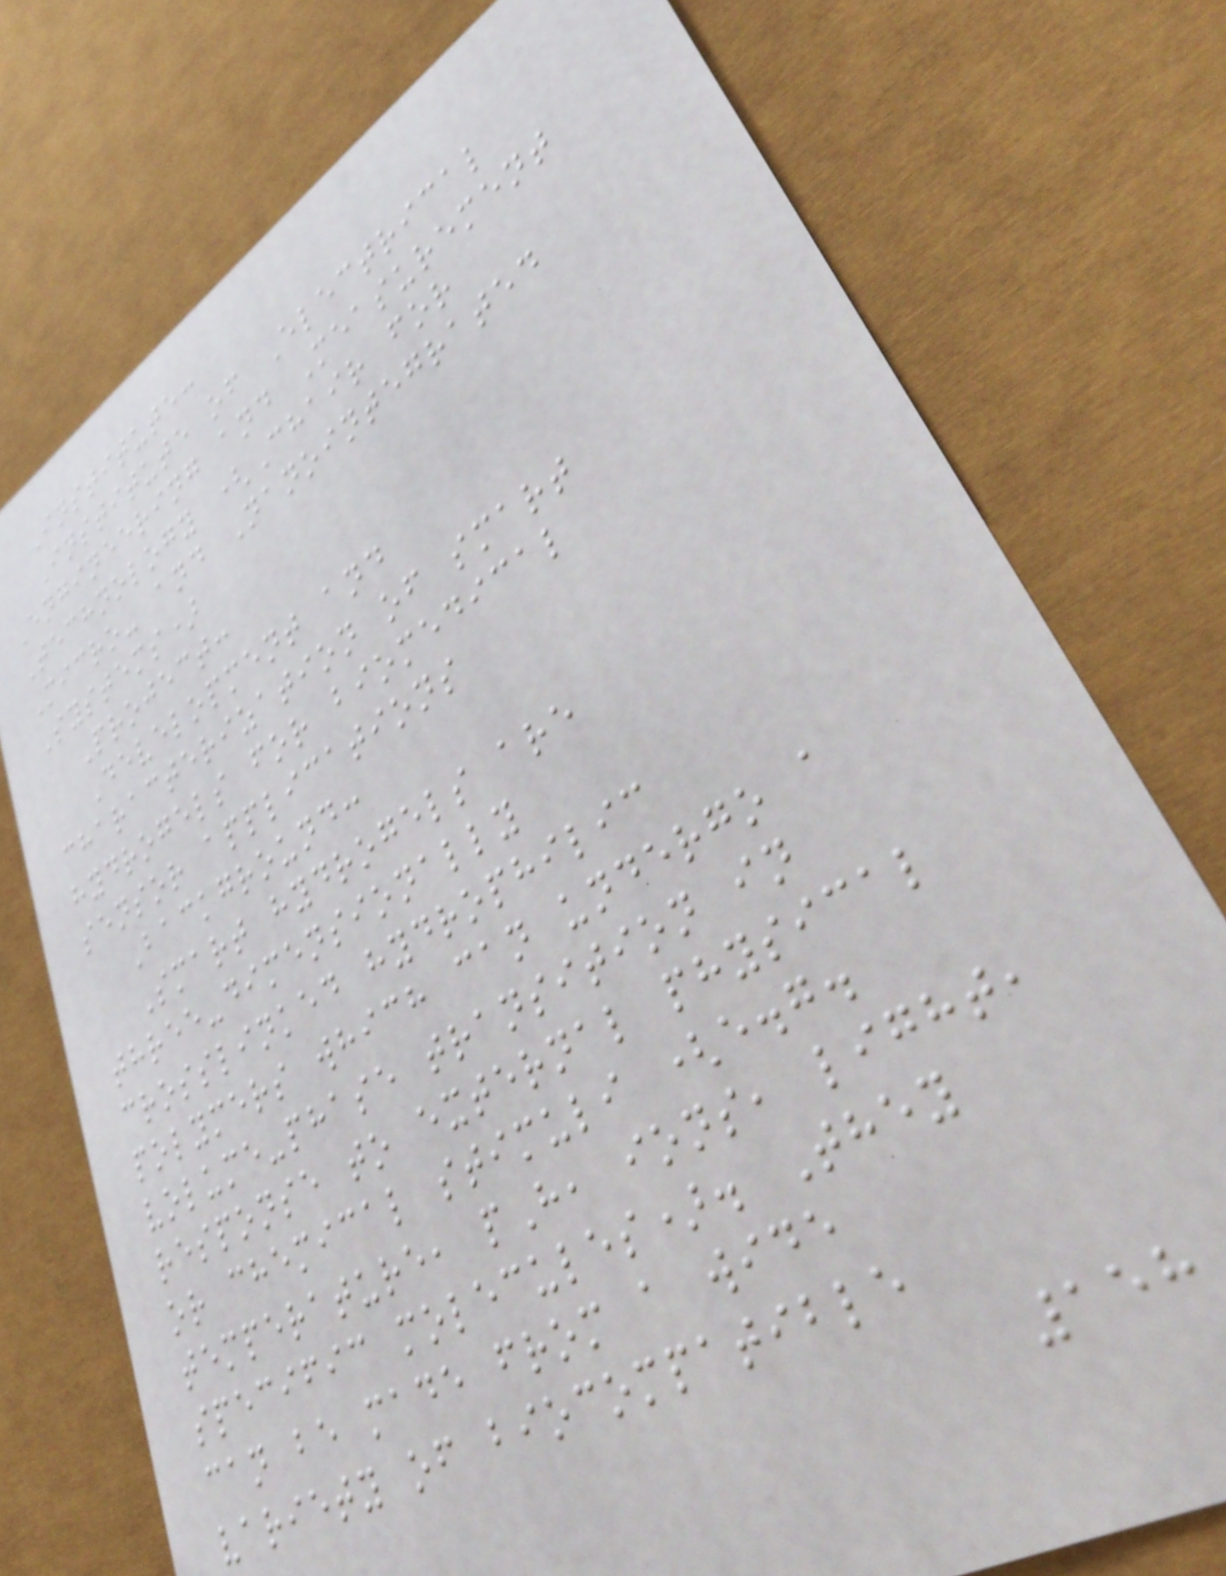Institute:
Institute of Electrical
Engineering and Measurement
Technology (Chair for
Micro- and Nanointegrated
Systems)
Project:
Development and
characterization of smart
hydrogels for biomedical
sensor applications
Background:
Smart hydrogels are
three-dimensionally
crosslinked hydrophilic
polymers which can undergo a
volume-phase transition in
response to external physical
or chemical stimuli (e.g.
temperature, pH, ions, light,
specific molecules). They
can be made from a wide
variety of biocompatible
158
